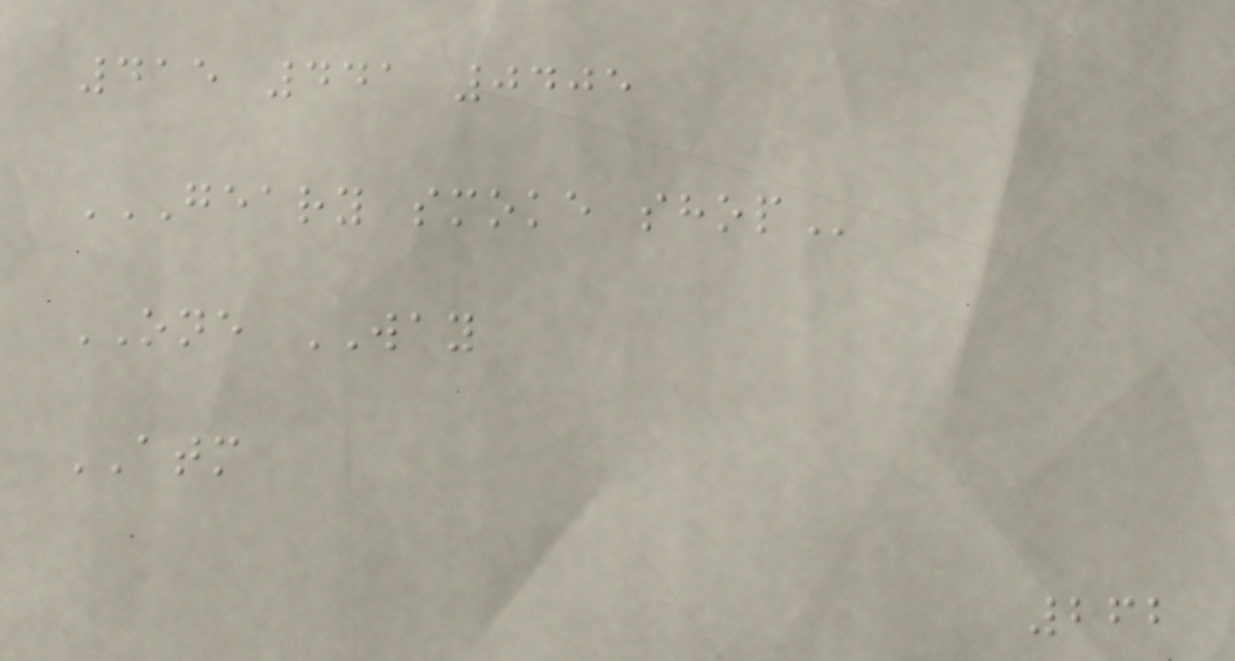415 441 0405
GEARY SMOKE SHOP
ONE WAY
ATM
262
